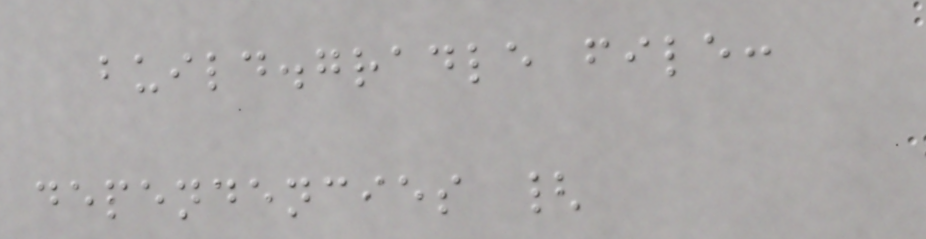build.gradle file:
dependencies {
